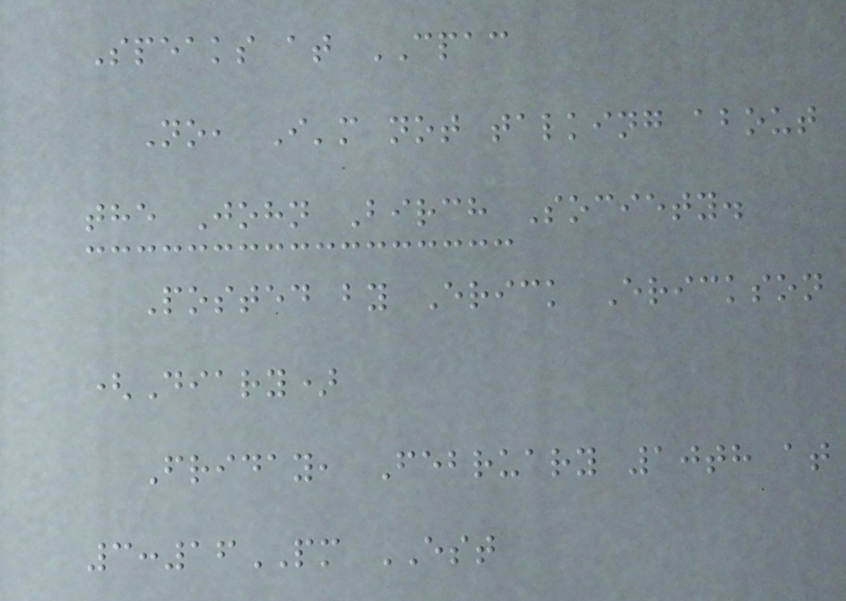Speaks at CPAC
No, I'm not talking about
the John Birch Society.
Posted by Erick Erickson
(Diary)
Friday, February 10th at
3:16PM EST
